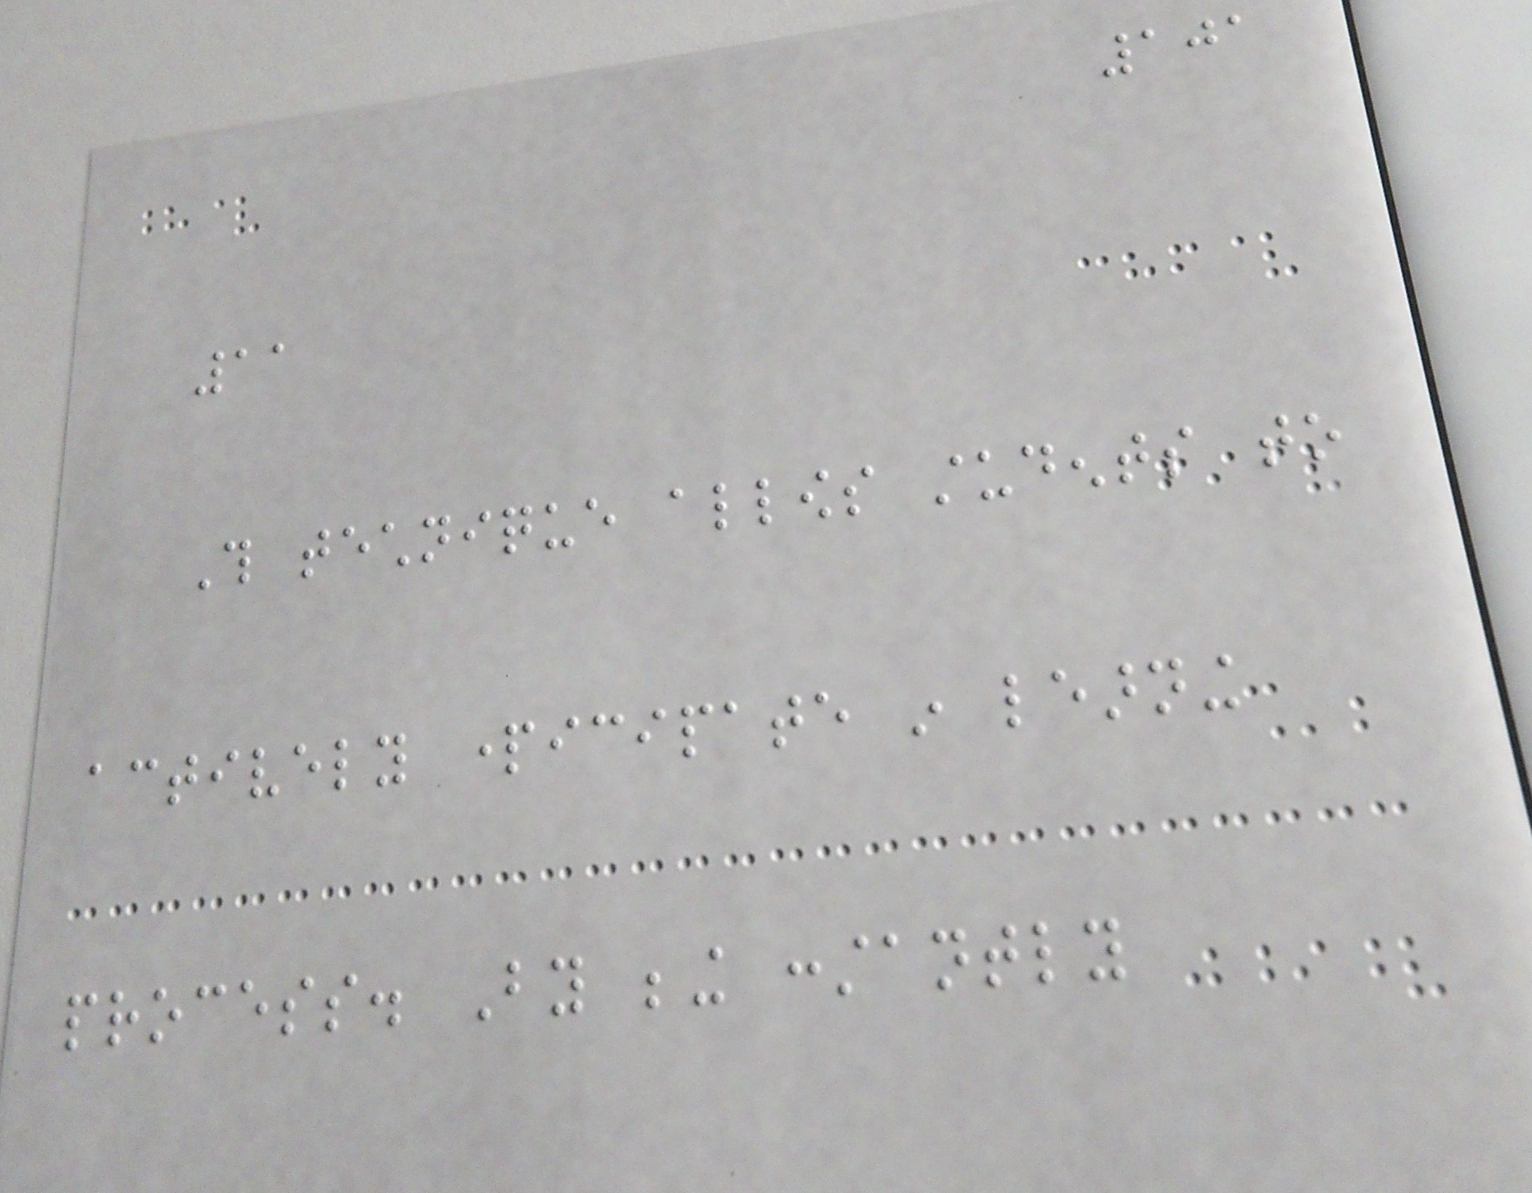101
11
This technique allows students to
actively participate in learning
process. By being constantly
